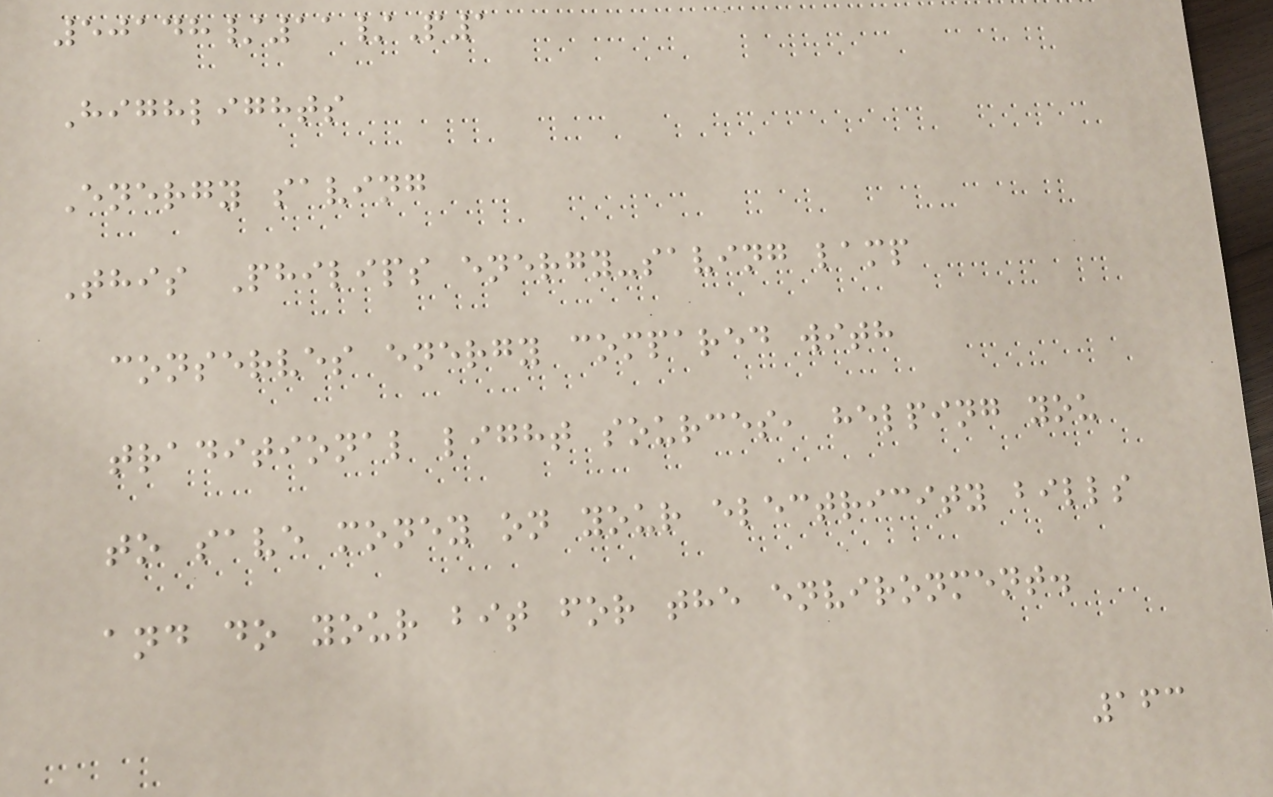50148/11/P1
Highlights
Energy saving
This Philips energy-saving lamp
conserves energy compared with
traditional light sources, helping you
to save money on your electricity bills
and do your bit for the environment.
163
